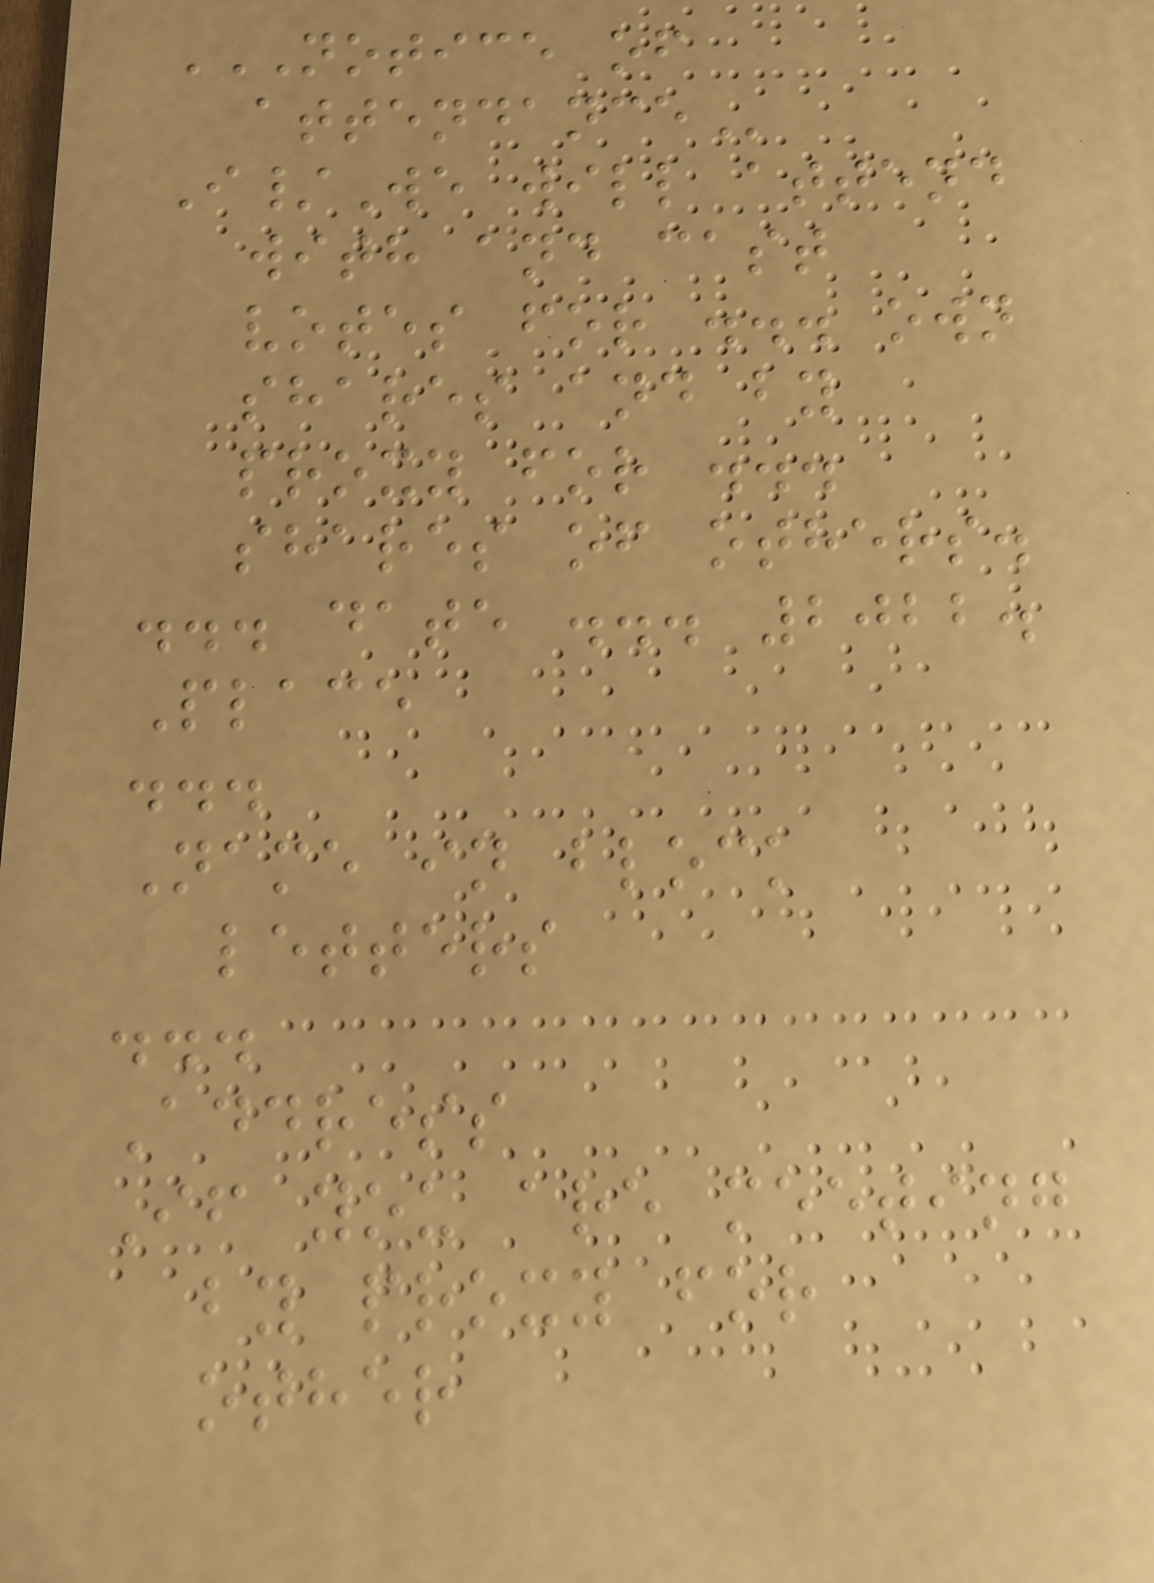NOTICE OF
ATTENDANCE
I/We will attend
with and cast
votes for ... own
shares and by
proxy for ...
shares of others.
... date ... 2022.
Place
...
Name in block
letters
...
Address
If you are meeting
by proxy for
other
